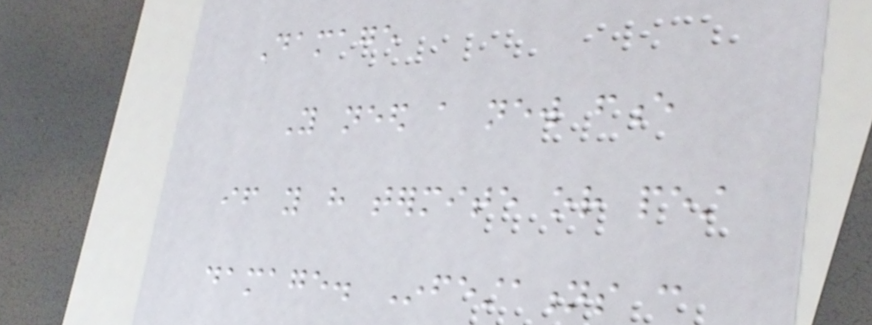Damage
You need a new fence
if you have termite or pest
damage. Infestations can
